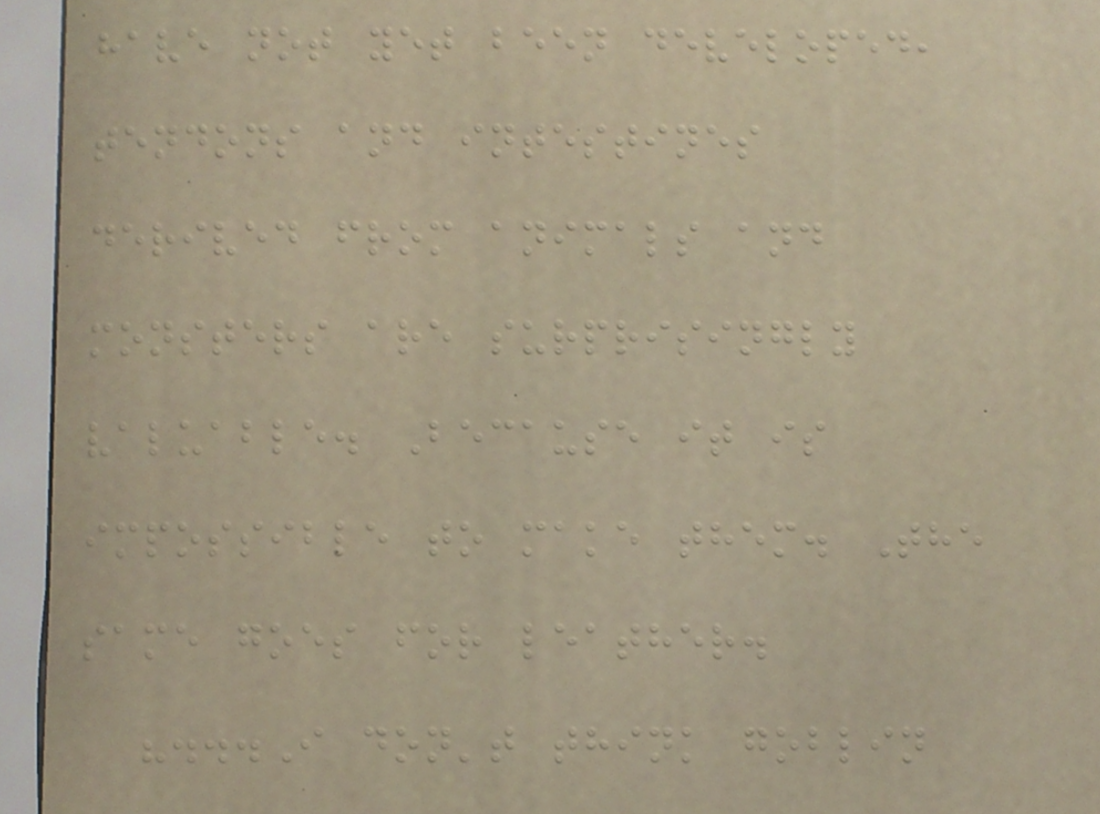have not yet been developed,
tendons and intestines
derived from animals and
monsters are surprisingly
valuable. Because it is
impossible to make them. The
same goes for leather.
"...I don't think goblin
